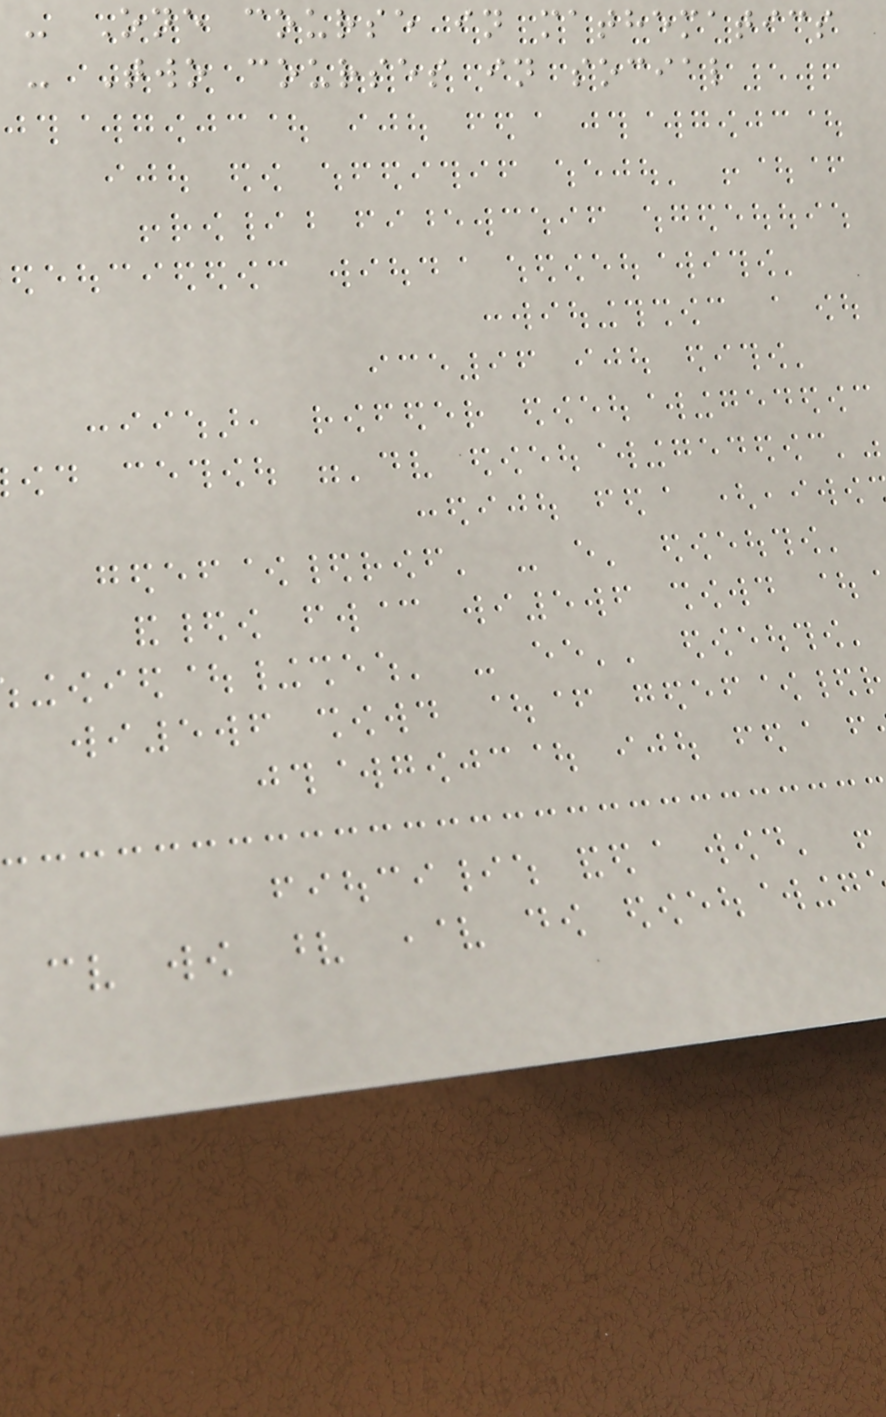- One course in mathematics
- Two courses in social
